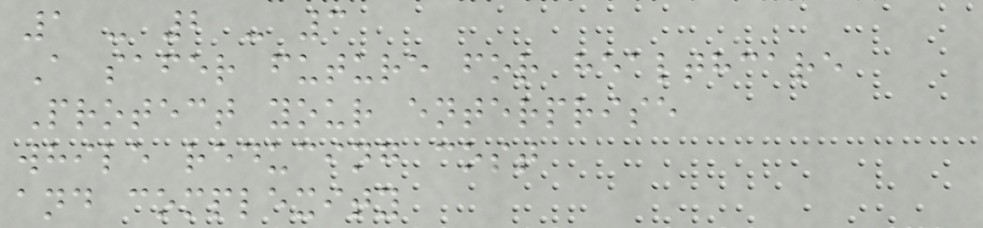1 - 2 - 3
A safer future for healthcare
Protect your enterprise
while reducing cost
and complexity
